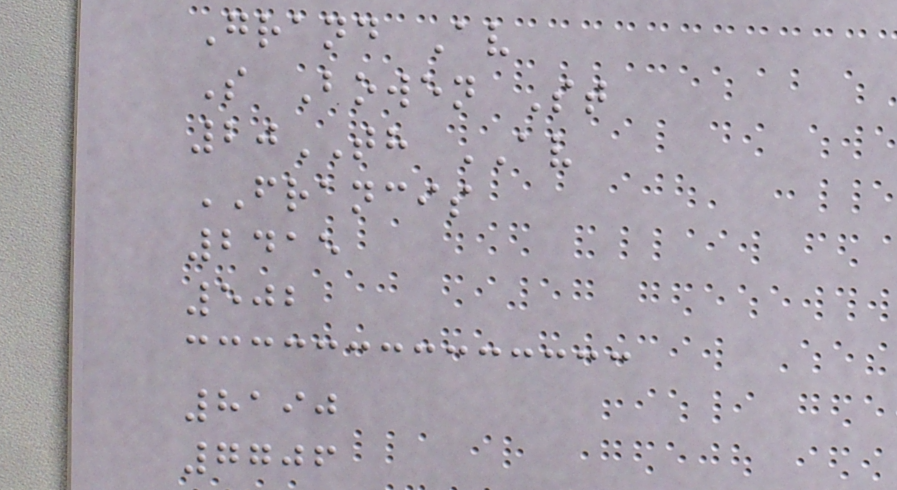Grand Av
S Bowen St
20TH AV
FRANCIS
2415
502
8190
7706
